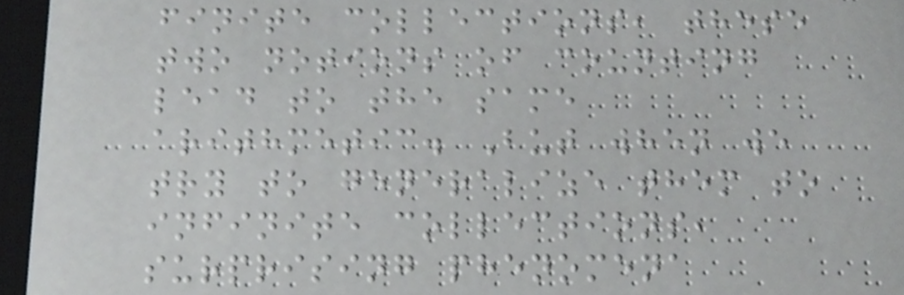finite collections, these
two notions of counting
lead to the same
arithmetic. But when we
try to generalize them to
infinite collections,
surprising phenomena
